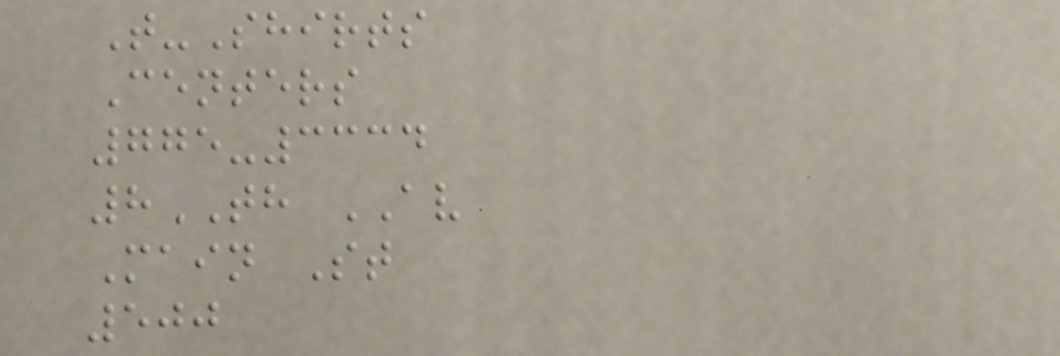T-Shirts
Centers
775-3334
8TH AV
Main St
500
